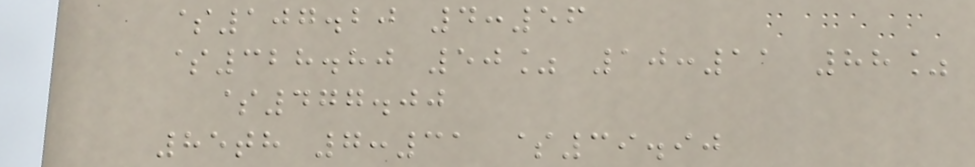$107.20 4:56
$328.80 50% 10:11 88%
$477.00
85th 7:31 $39.90
